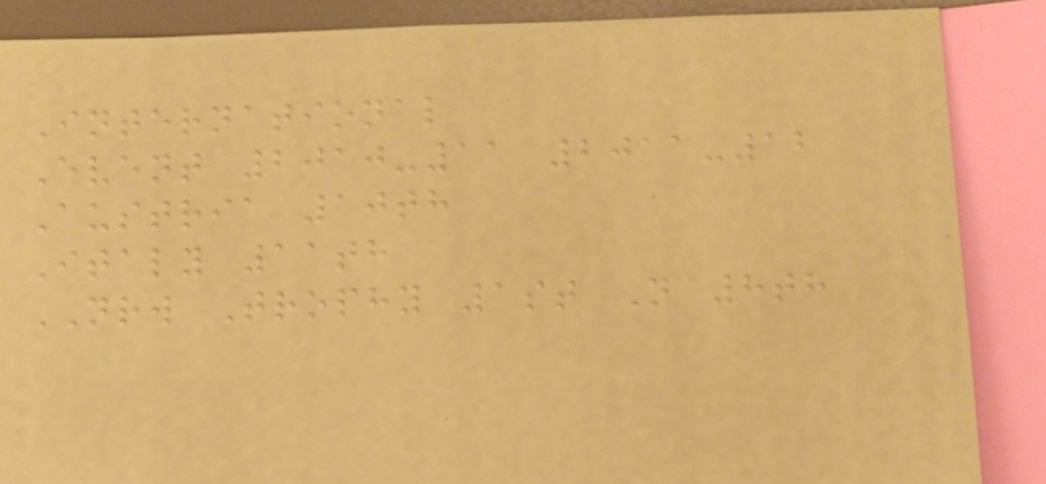International
Event 2010-11 2011-12
Austria 10th
Italy 11th
NRW Trophy 1st N 8th
